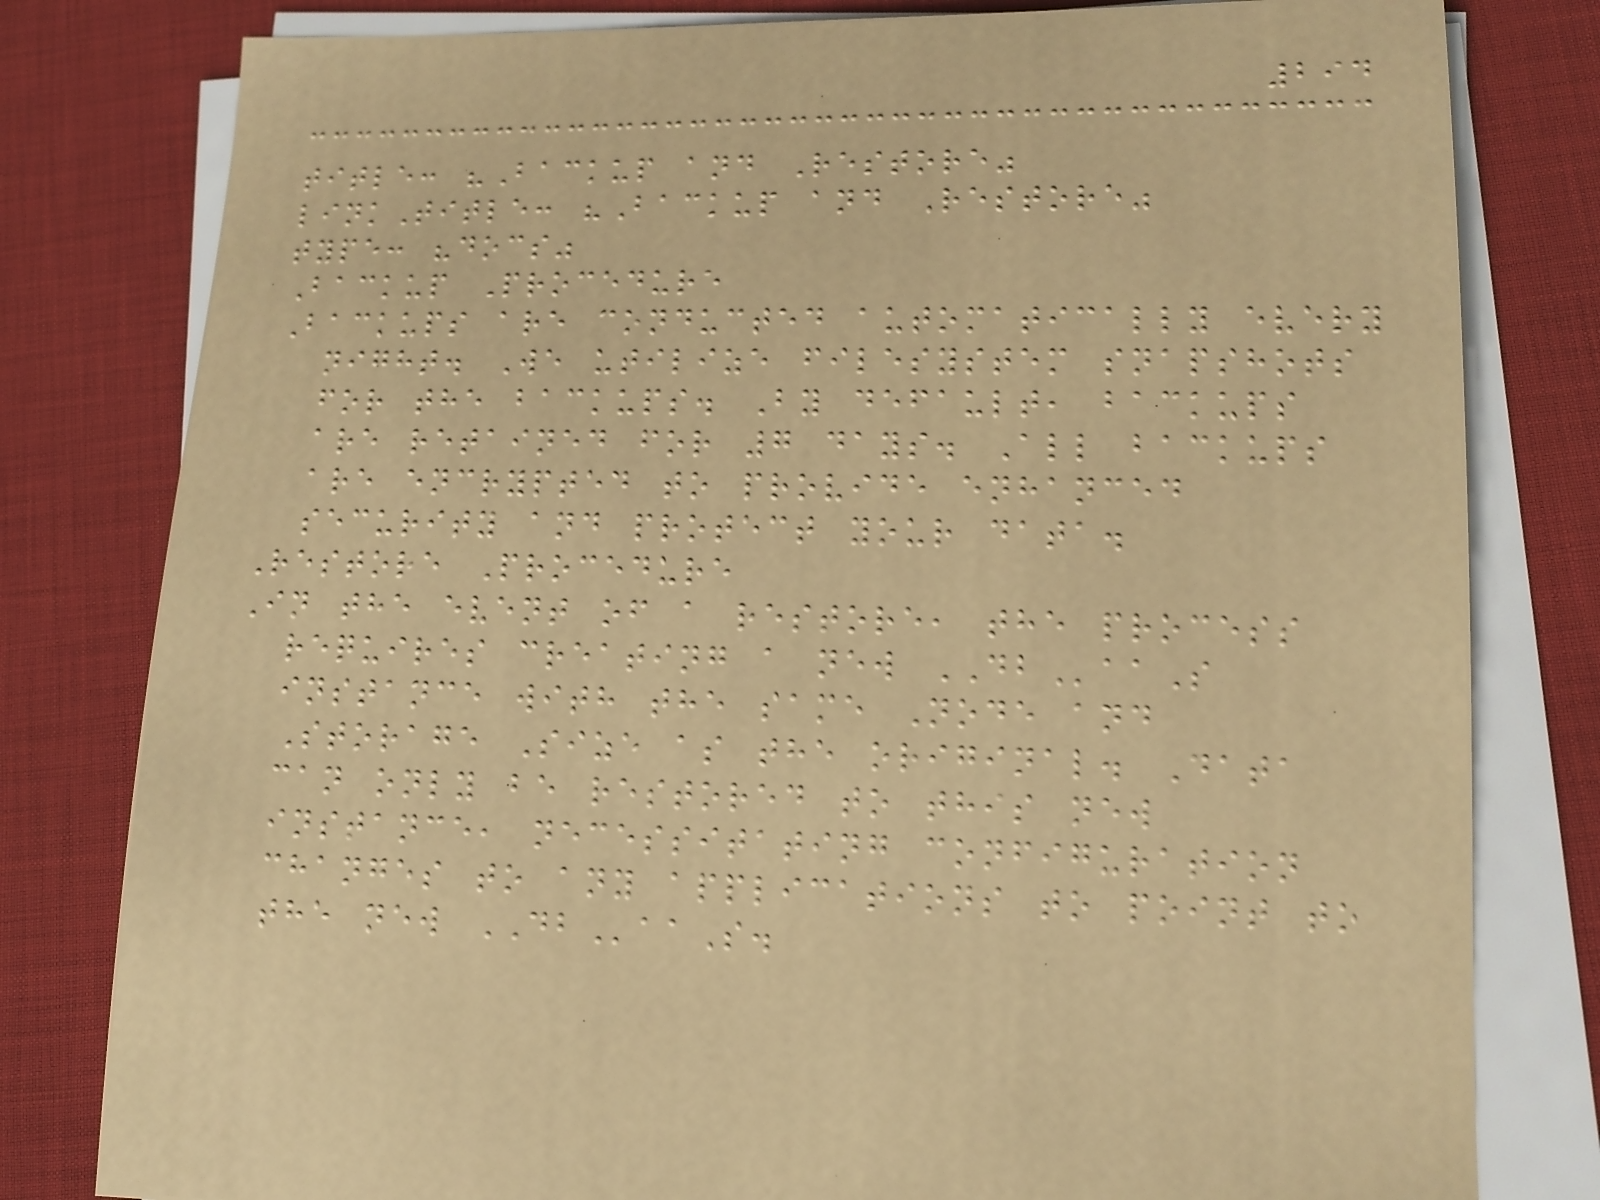294
title: "Backup and Restore"
linkTitle: "Backup and Restore"
type: "docs"
Backup Procedure
Backups are conducted automatically every
night. We utilize filesystem snapshots
for the backups. By default, backups
are retained for 7 days. All backups
are encrypted to provide enhanced
security and protect your data.
Restore Procedure
In the event of a restore, the process
requires creating a new DBaaS
instance with the same Node and
Storage Size as the original. Data
can only be restored to this new
instance, necessitating configuration
changes to any applications to point to
the new DBaaS.
